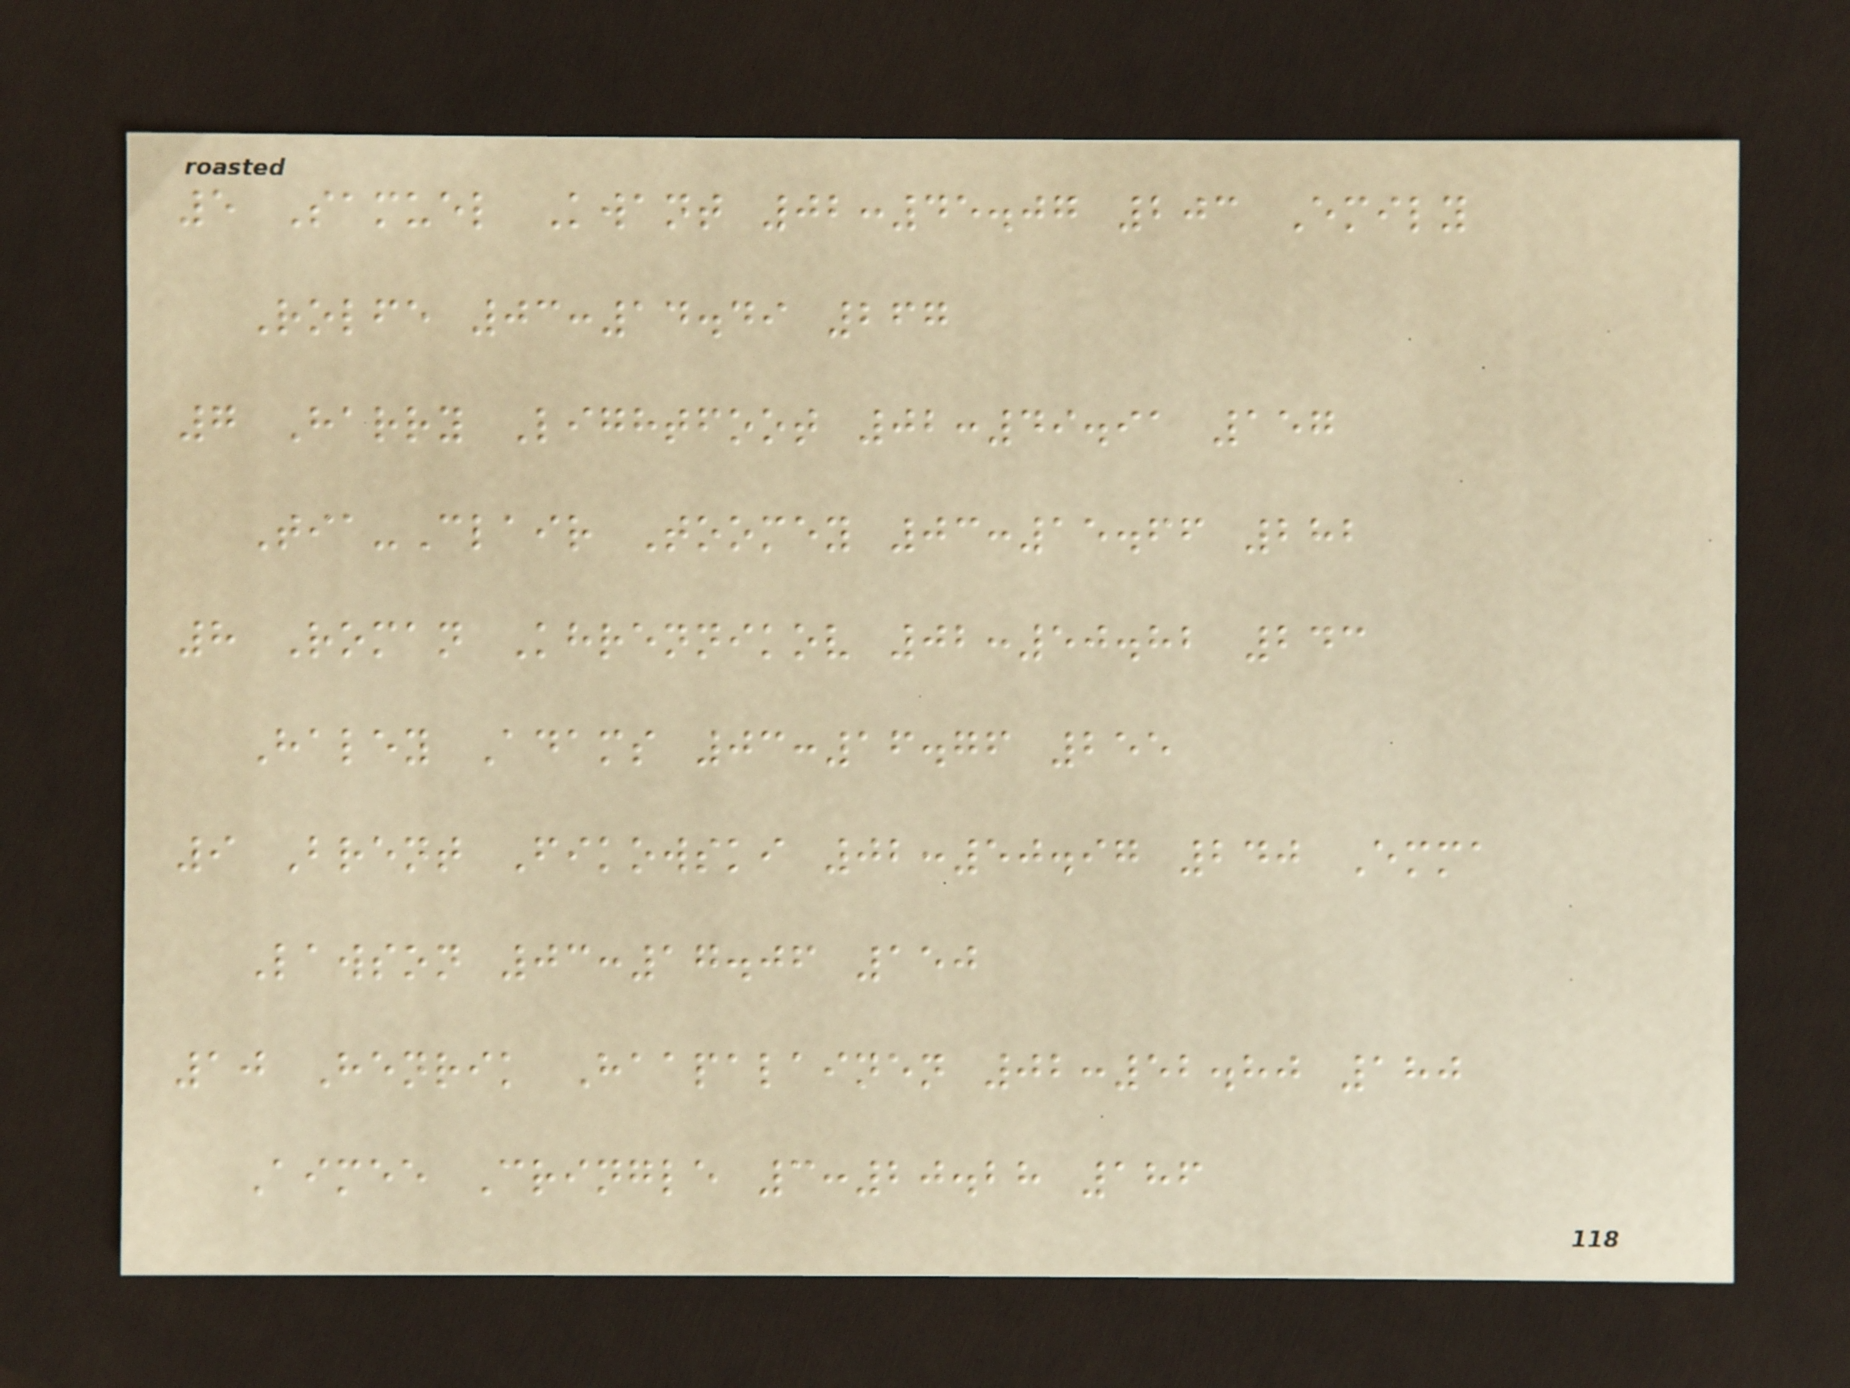5 Samuel Kwant 02:45.07 203 Emily
Rolfe 03:14.49 267
7 Harry Lightfoot 02:49.91 157
Tia-Clair Toomey 03:15.66 282
8 Roman Khrennikov 02:50.82 243
Haley Adams 03:16.76 255
9 Brent Fikowski 02:50.97 240 Emma
Lawson 03:17.06 150
10 Henrik Haapalainen 02:52.80 180
Aimee Cringle 3:20.28 186
